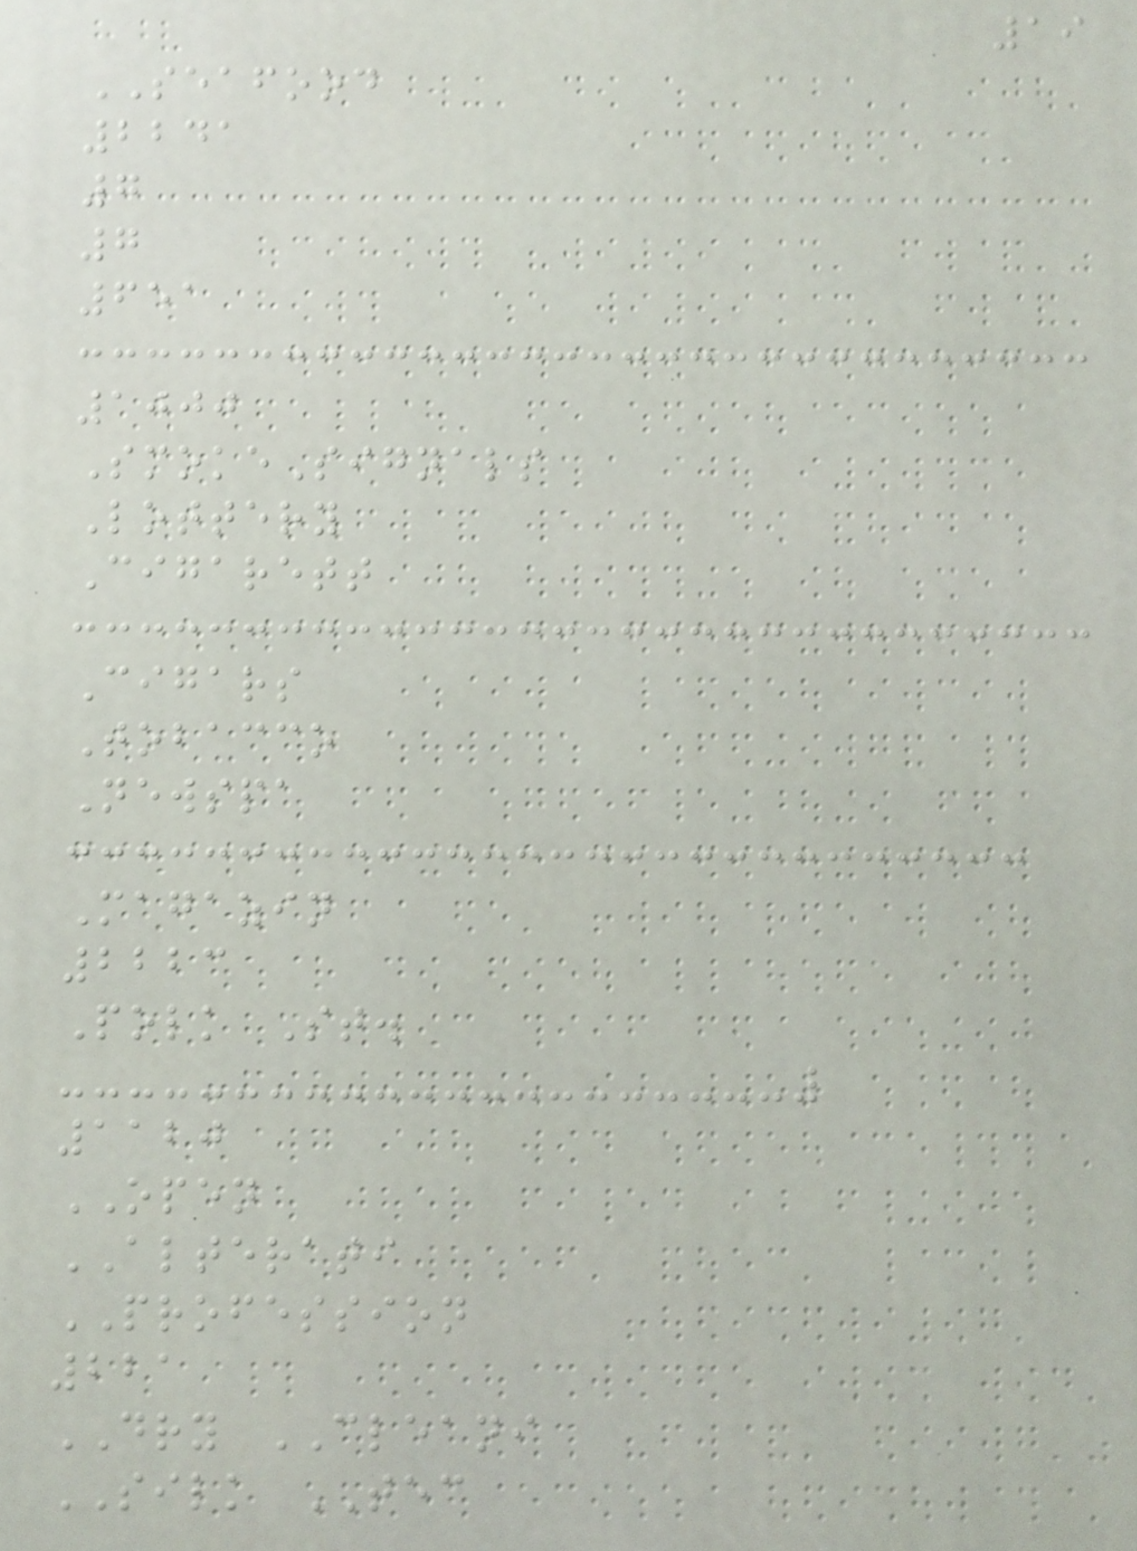19
SEAFOOD
2241
7
7
651
1000
SmokeSignals
Lottery
Cigarett
Cigars
Tobacco
Newspa
Magazin
2223
Polk St.
1120
OPEN
ALTERATI
PROFESSION
221
DRY CLEANI
SILK TEC
